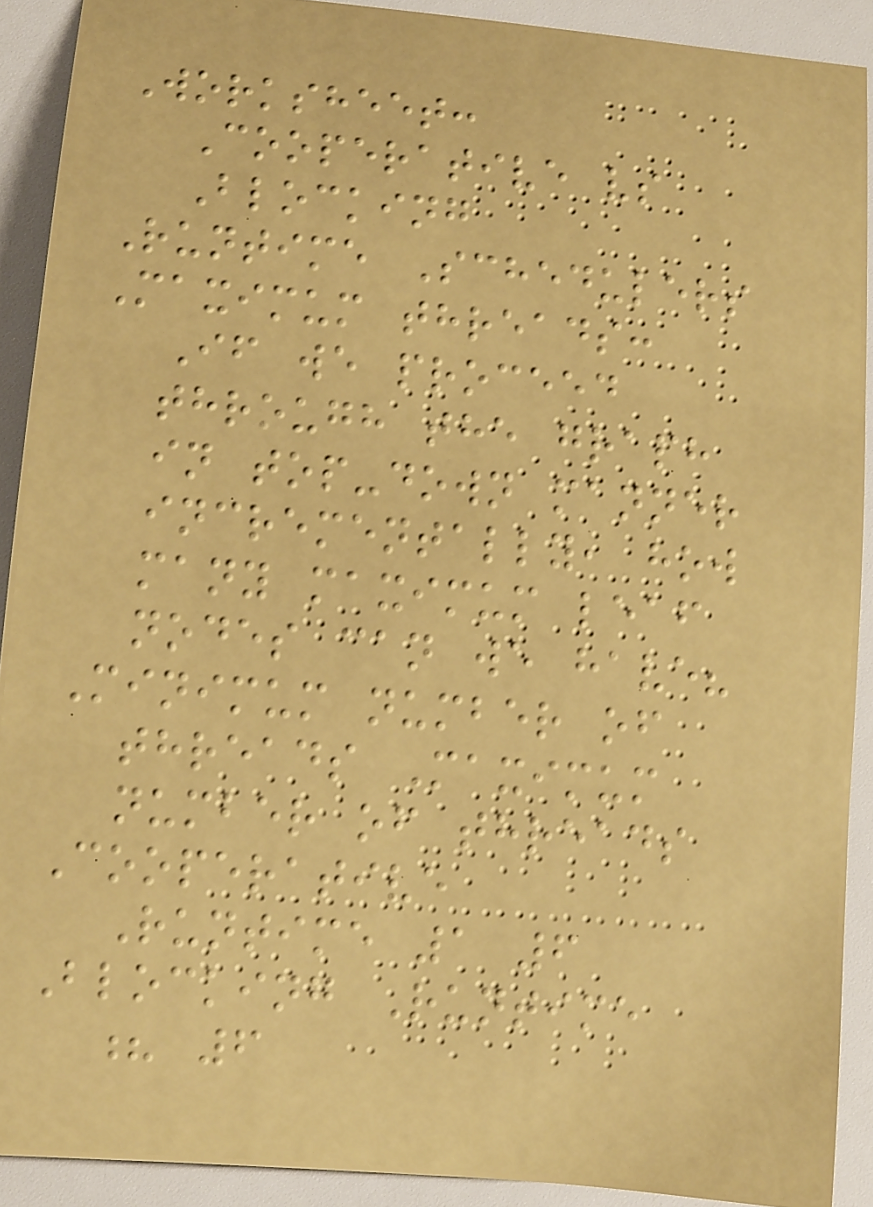Worksheet:
Cooperative vs
Blocking
Runtime Schedulers
Maximum threads:
If we proceed
through the graph
in top-down manner
incrementally, how
many maximum leaf
nodes can we have?
Minimum number of
threads Maximum
number of threads
Cooperative
Runtime 1 6
Blocking Runtime
? 6
